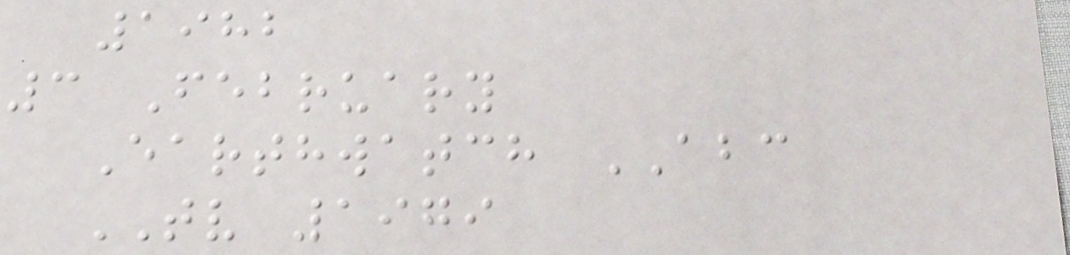1982
3 February
Earthwatch ABC
TV 1979
